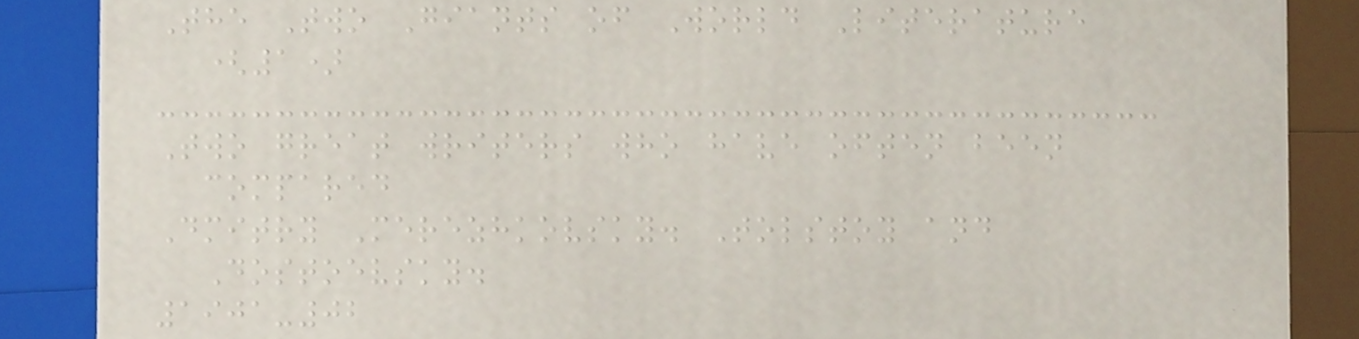The Two Giants of World Literature
(1)
Two great writers who have often been
compared
Dmitry Merezhkovsky. Tolstoy and
Dostoevsky.
1901-02
